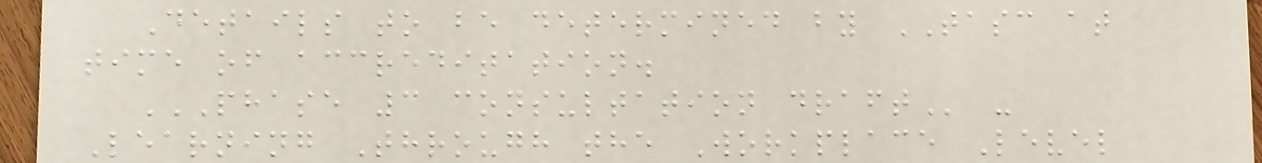Details to be determined by TASC at
time of accreditation.
PHASE 3 CONSULTATION DRAFT -
Learning Through the Workplace Level
